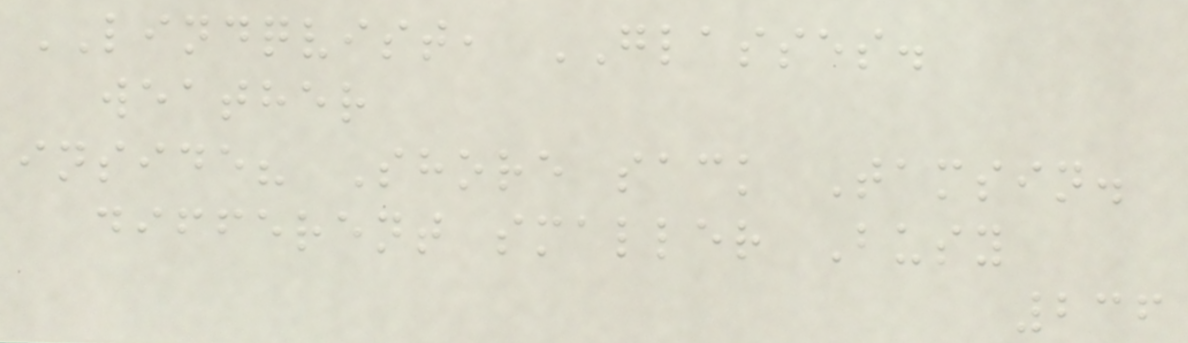LINDQVIST, GLASSES.
weather
inside? Shore sack Tamsin.
different smaller Busy
236
